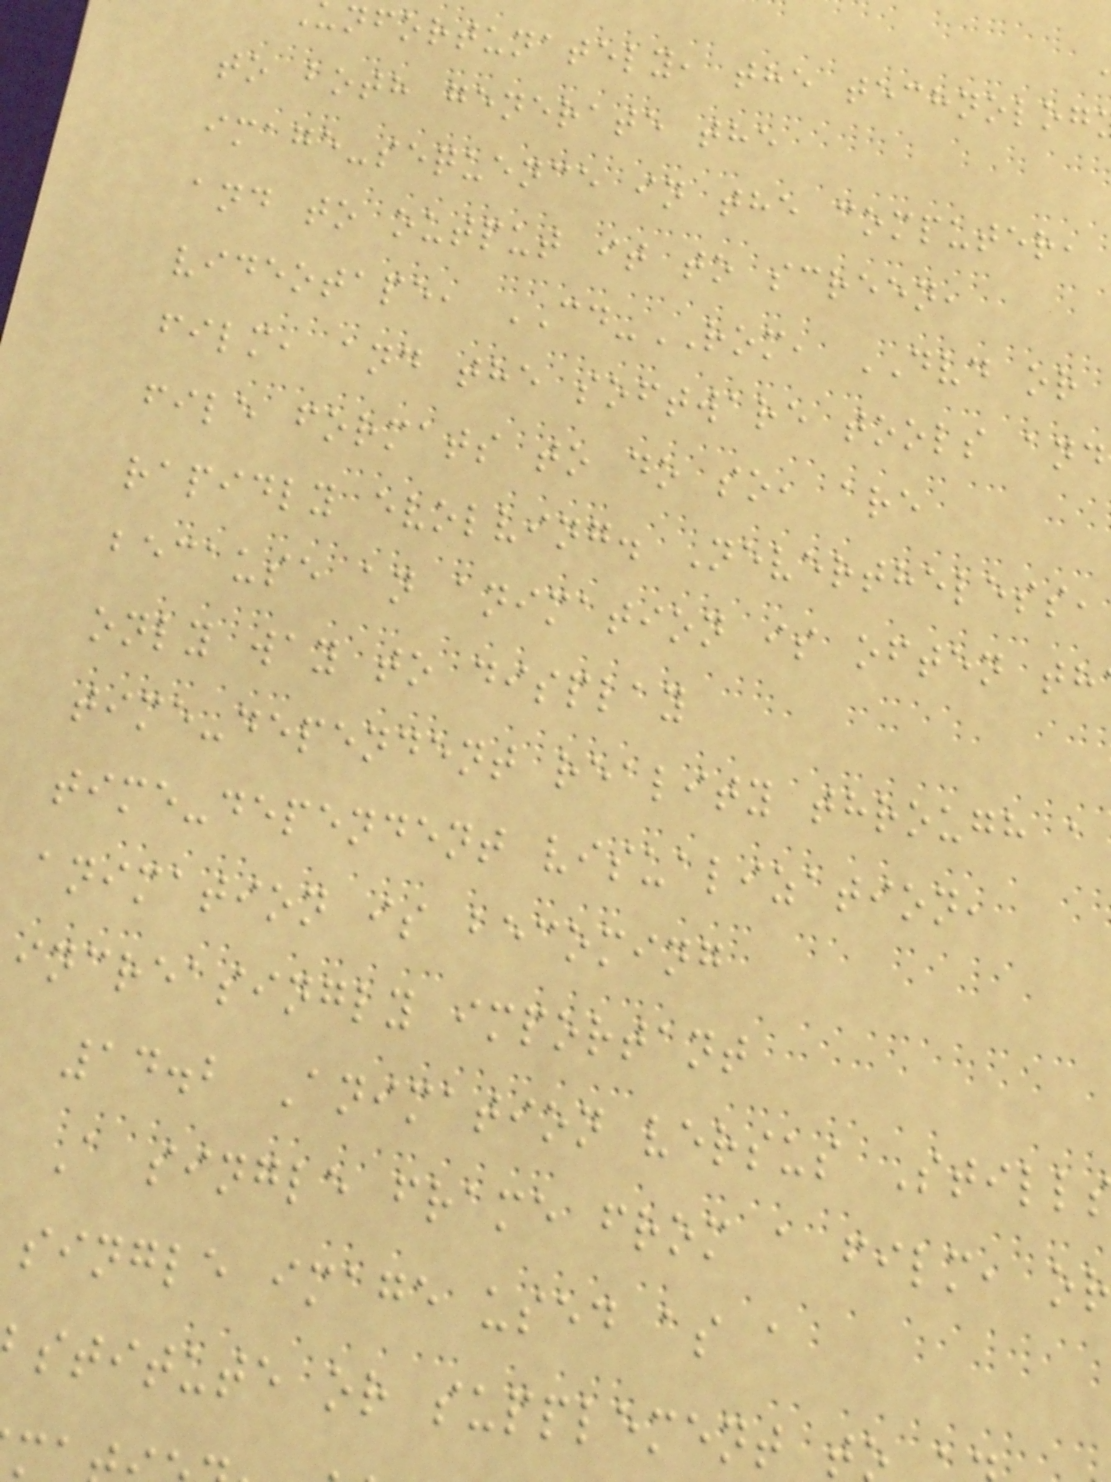nfortunately, the technolog
to both generate the
image-sequence in the computer,
and to output it to screen,
videotape, CD-ROM, DVD or
film, and the software tools and
file formats to do so, are
rapidly evolving. Nevertheless,
because an animation is often th
only way to display
time-dependent reality through a
time-dependent visualization,
animation is becoming
increasingly important
14.2 Animation versus Still
A single frame from a film, or
single image used as a
stitute or supplement t
